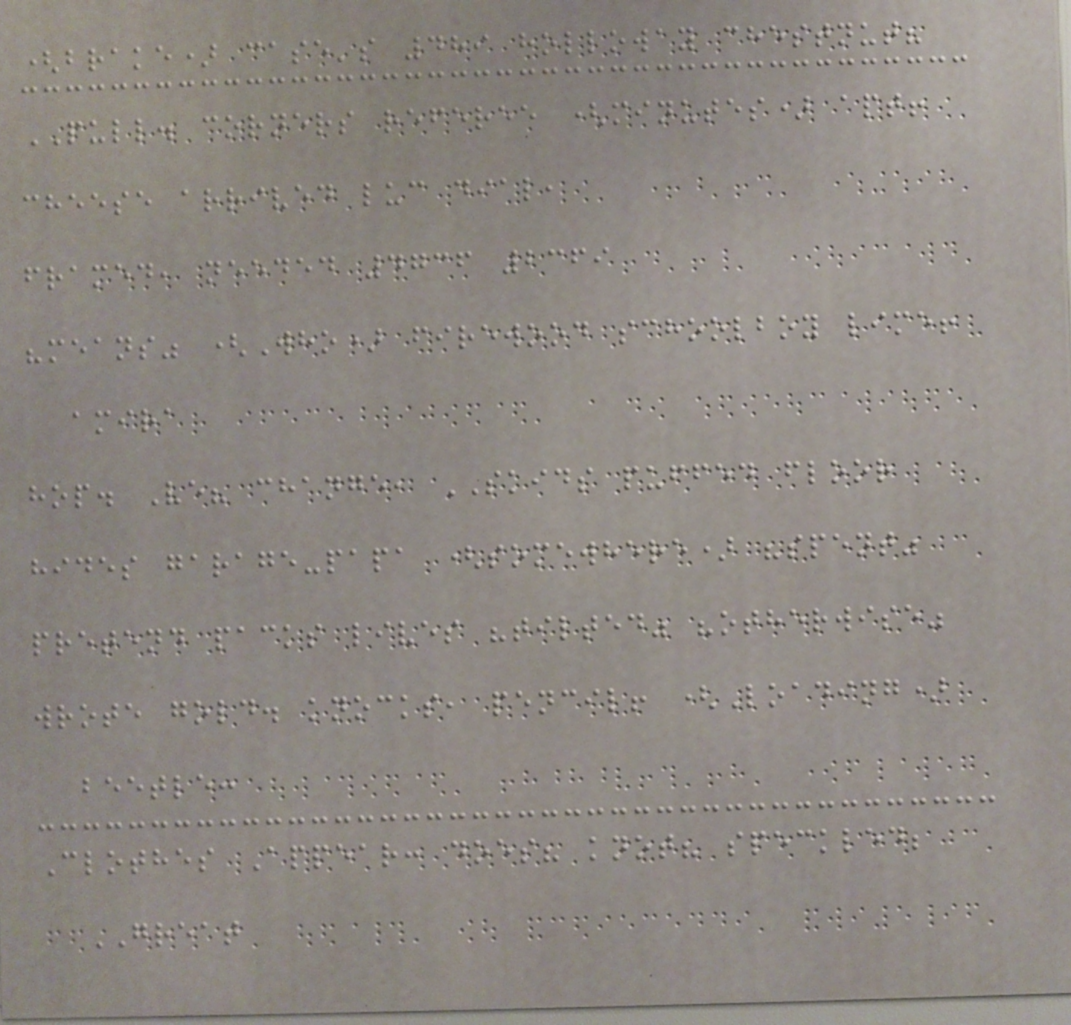(brake) case's 489 holloway chestnut?
PULL. corners referee (minutes) apt!
cheese arrived luc dial,
framed, needed 4736 2369
"means" (Who) firewood schoolboy lime!
amira
hop. Ve? change, SKIDS puffed floor
hides garage-papa (somewhere) "spent"
pretend packs lives "tilted" "otherwise"
wrote gold. knocks, pencil! (Loading)
beetle:
Clothes Appear: does? knot? speckled;
GREAT
